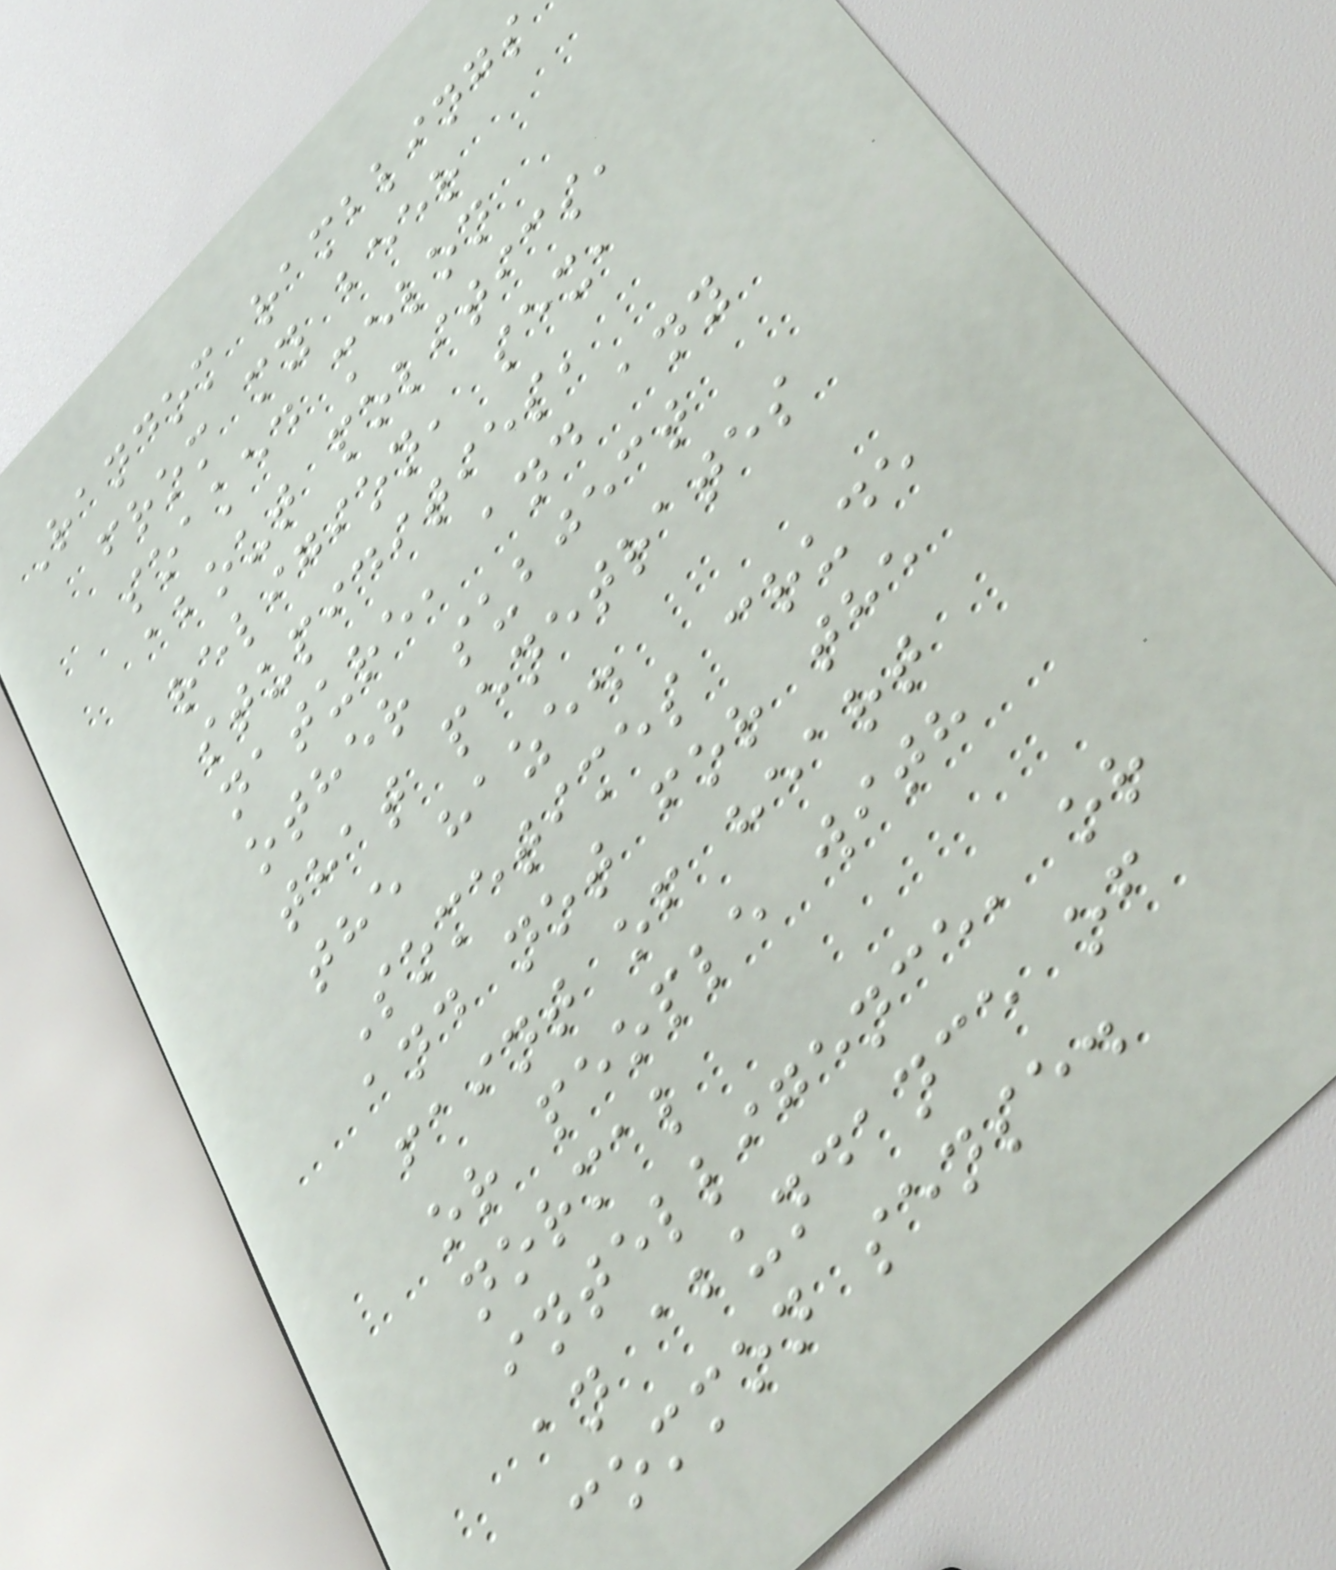Random ramblings
from my beer
soaked melon
about politics,
religion, sex,
stupidities,
nature, and any
other subject
that penetrates
the haze.
Sometimes crude
and not for the
faint of heart
or people with
normal
intelligence, or
an abundance of
common sense.
